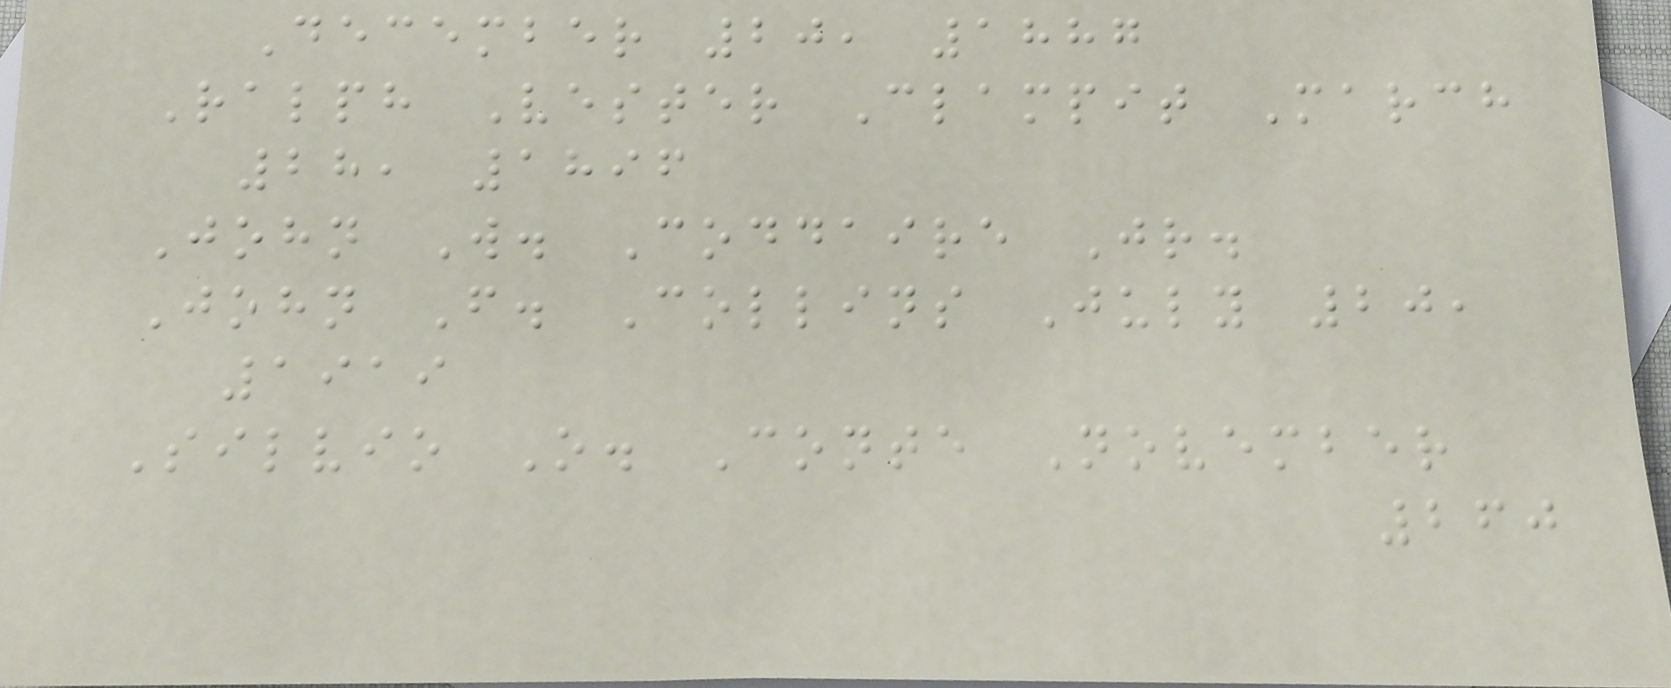December 20, 1887
Ralph Vester Clampit March
28, 1896
John W. Coddaire Jr.
John F. Collins July 20,
1919
Silvio O. Conte November
260
